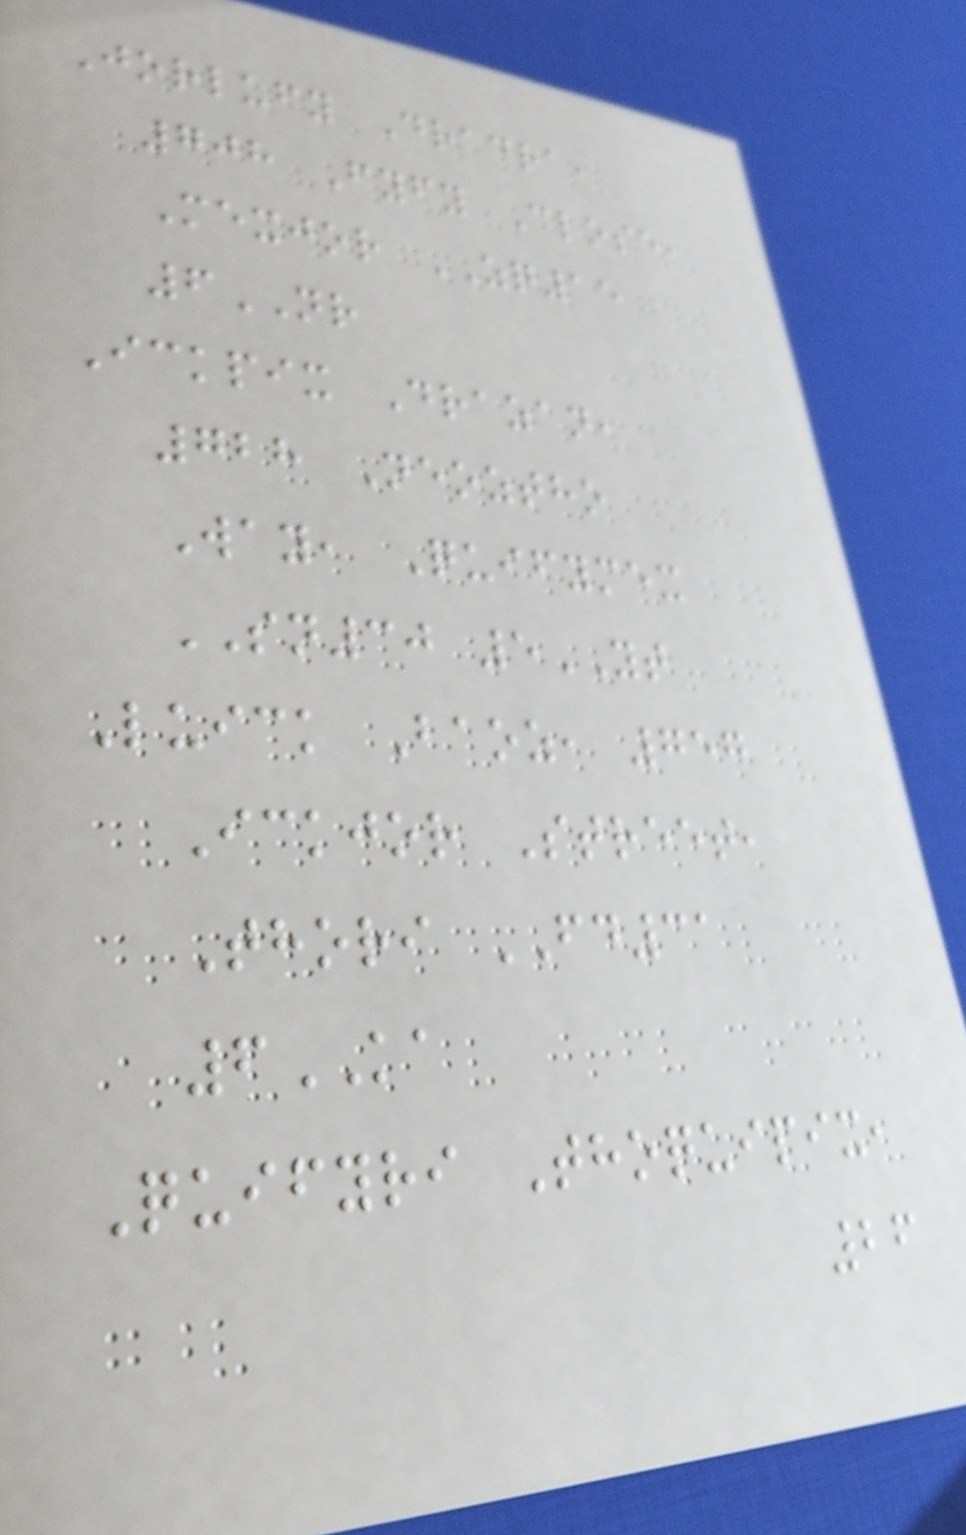Jorlufy Dradra,
708 Fyfy Close,
Mexjor ZQ15
6NR
Ickpix Drazan,
728 Neoztho
Way, Quifymex
SN30 5YT
Luick Baoz, 757
Ickjor Street,
Thori FD31
6KA
Quifyri Thoquipix,
26
